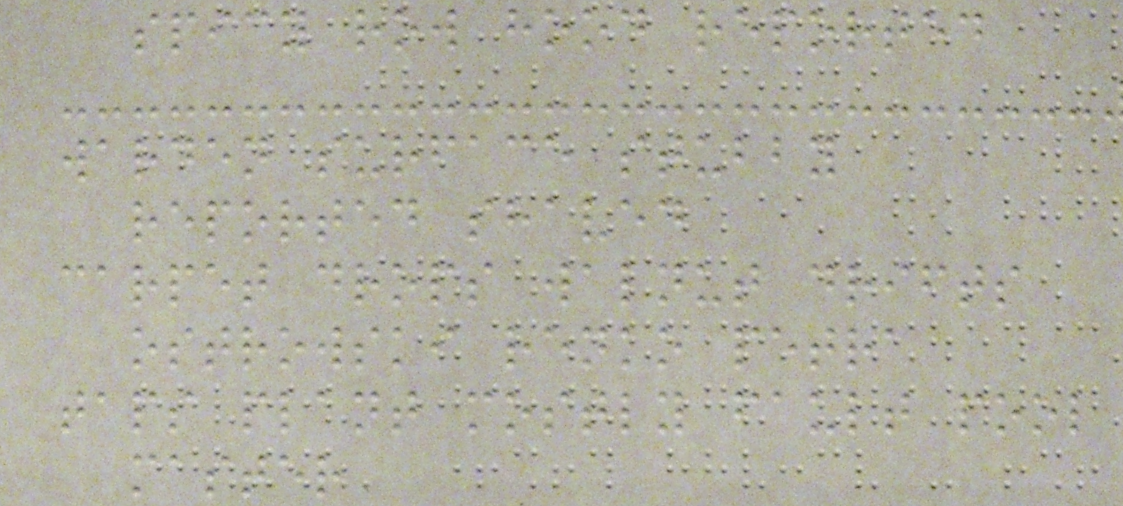spicy row hood reported
warden surface stubby
reported shaved
carpet drops walnut drifts
ostrowski renko petra
taps plant mostly fault pool
master
